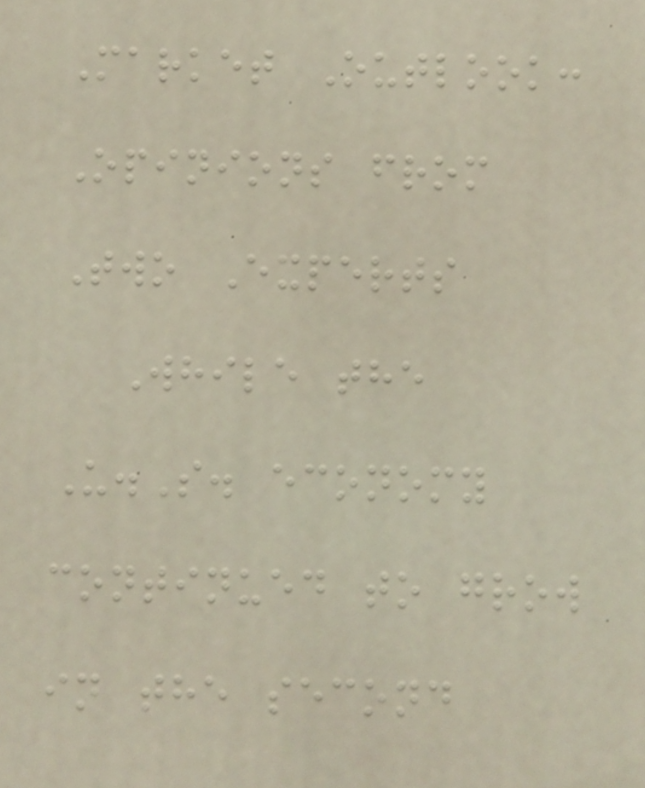Market Outlook:
Opinions from
Two Experts
While the
U.S. economy
continued to grow
in the second
